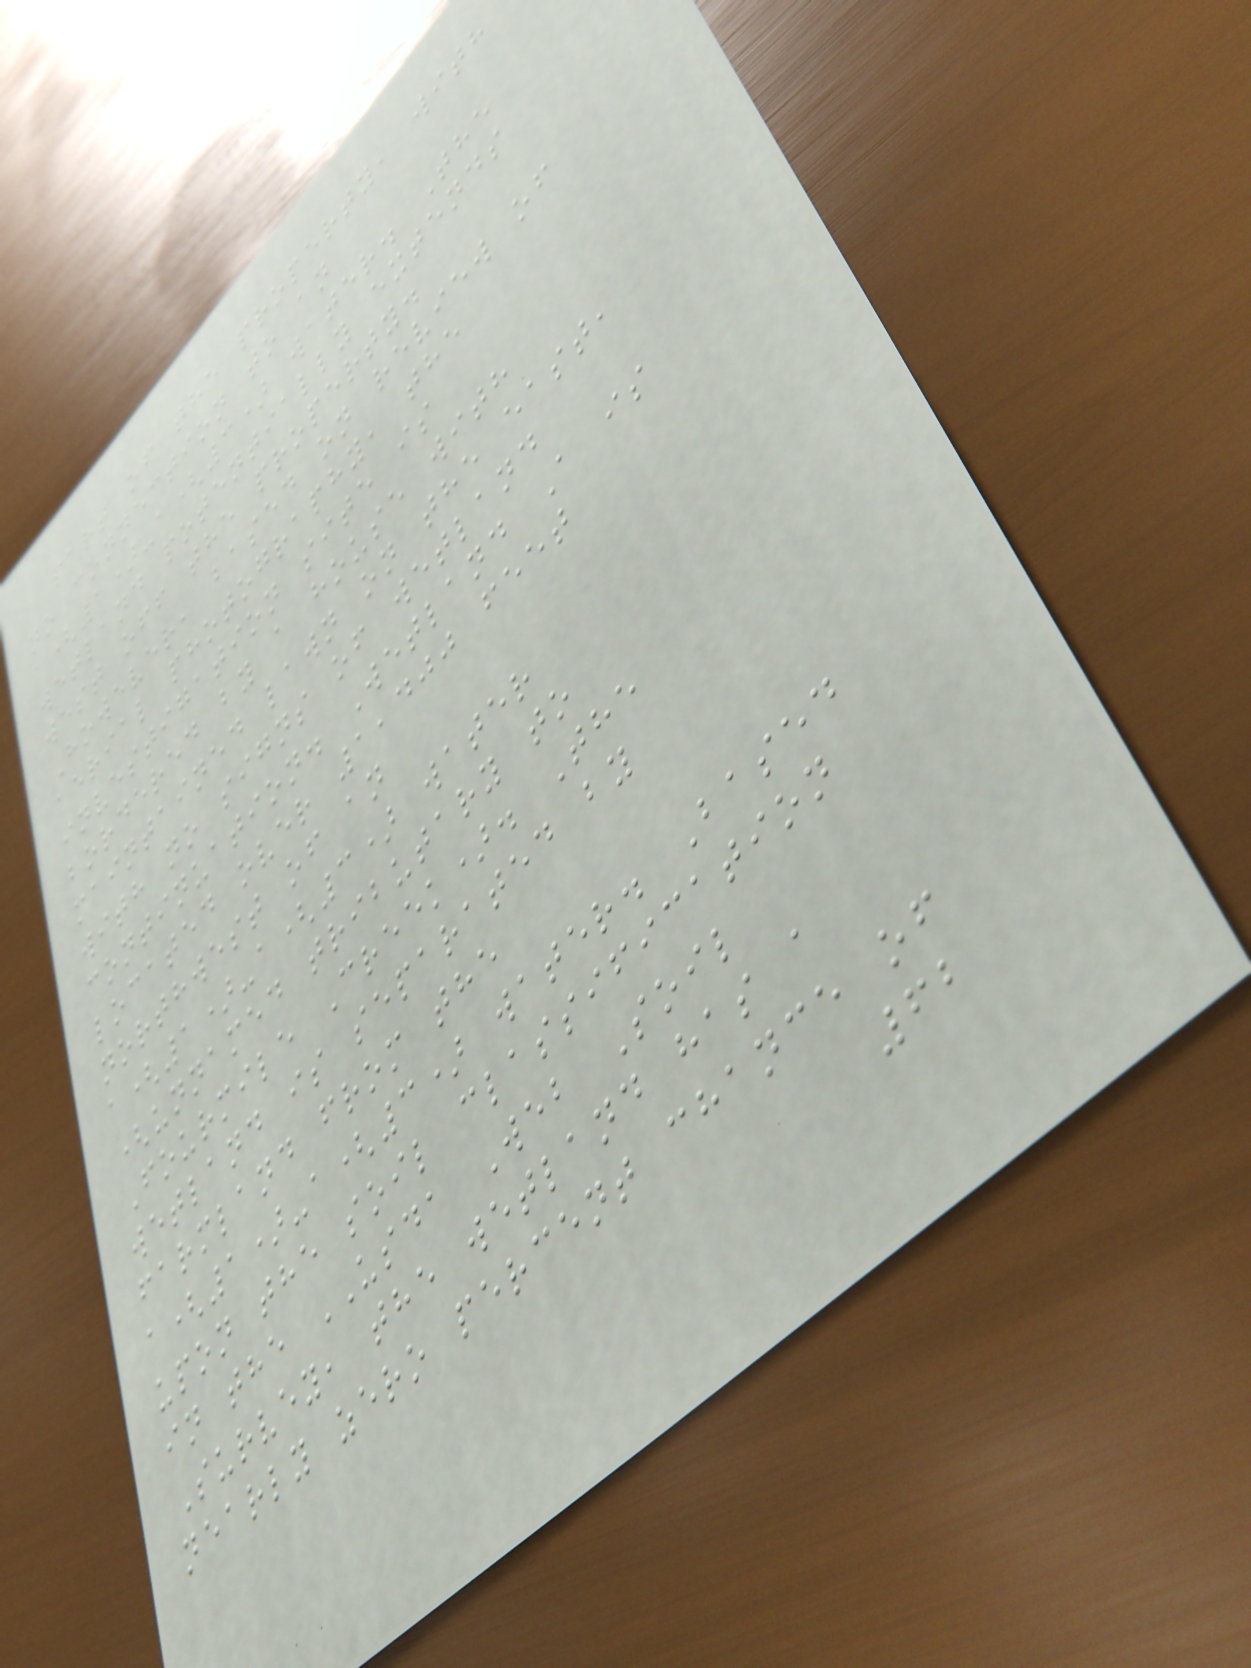part of the property, with
no connection to an
a(1)-a(3) water. The
wetland potentially extends
west off the property.
However, based on review of
aerial photography, the
investigation site is
bordered by a house with
maintained lawn on the east,
with no signs of wetland
continuation. Wetland A is
located over 1,400 feet
northwest of an
a(1)-a(3) water
(unnamed tributary to
Fourmile Creek). The
wetland is separated by
farmland from the
a(1)-a(3) water. Based
upon the soil classification
in the USDA Web Soil
Survey, the wetland has a
nearly zero percent chance of
62
